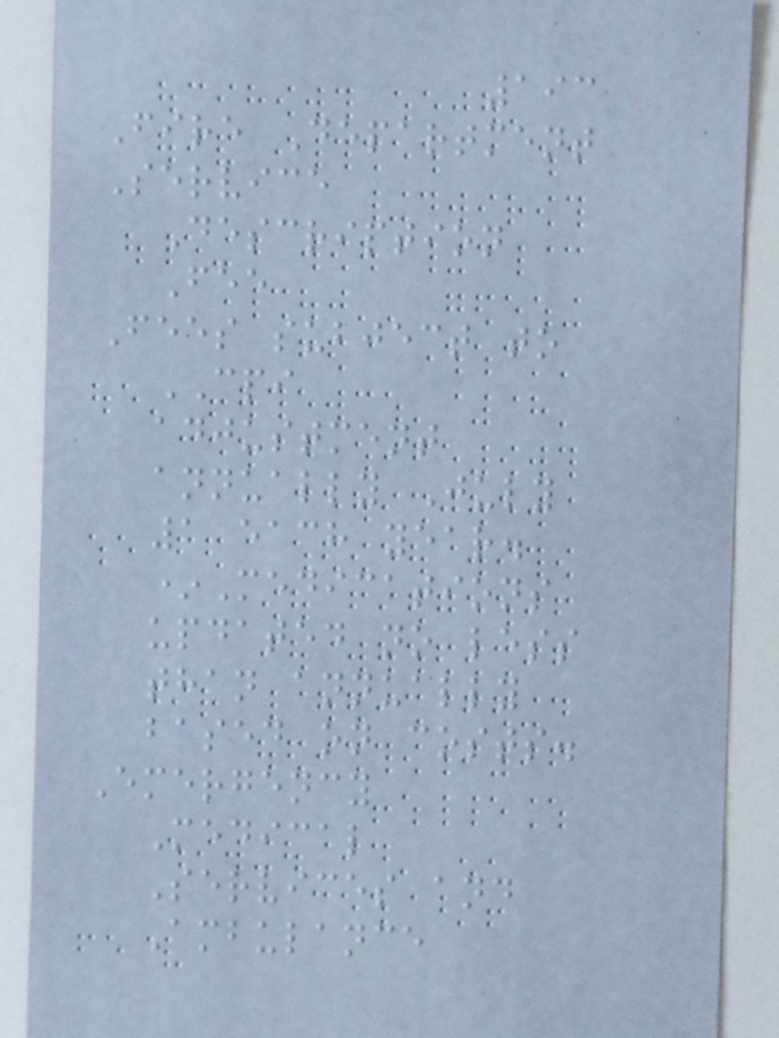193
Fire Department
Service
Description
Fee
Fees subject to
CPI
adjustment
annually July
1 each year.
*Medications
updated no less
than annually
based on costs.
Emergency
Medical
Services and
Ambulance
